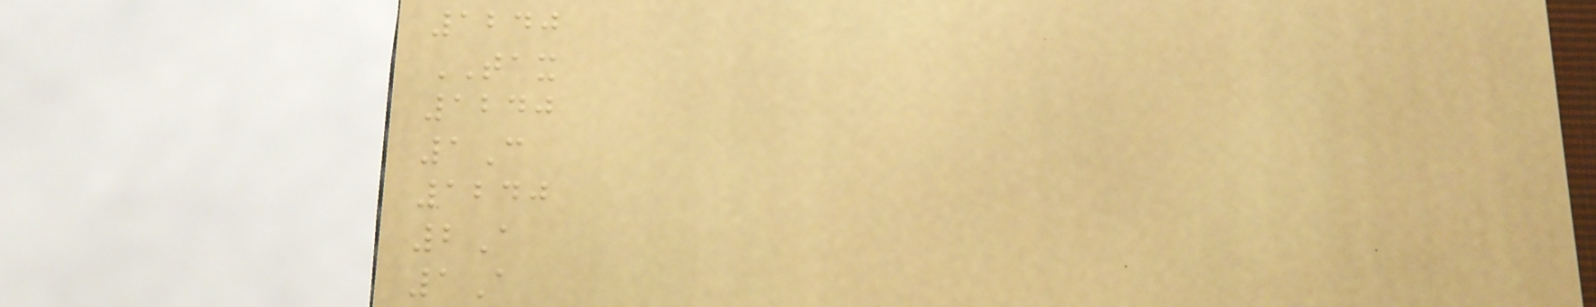1240
TAX
1240
1C
1240
2A
1A
